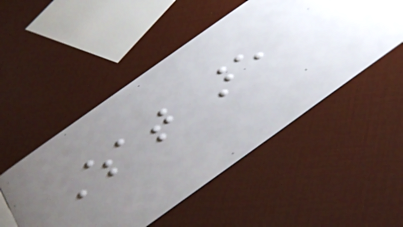What are
